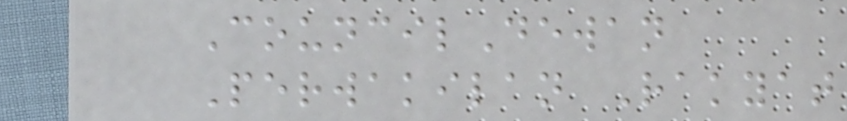CouncilDewan
Perwakilan Rakyat
